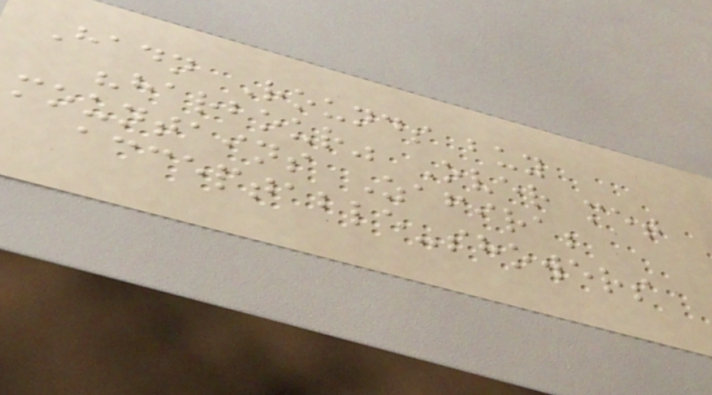Hadn Rounds buy
"harbour" Over met
mountains Zafira;
acceptable-showers
